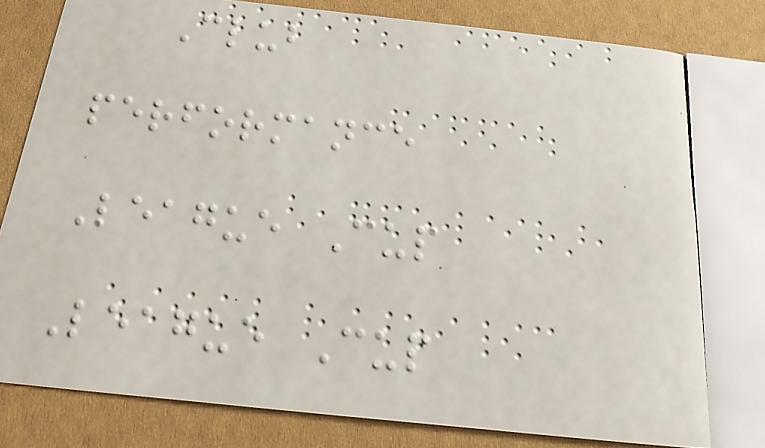Club
performance
League Cup
League Cup
